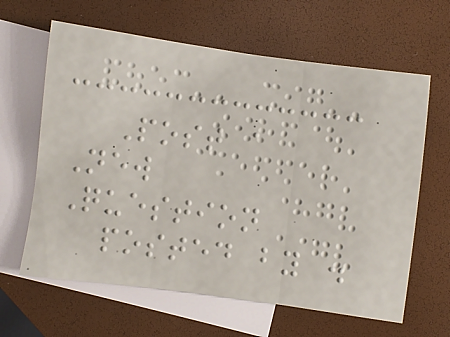Post a
New
Question
posted by .
